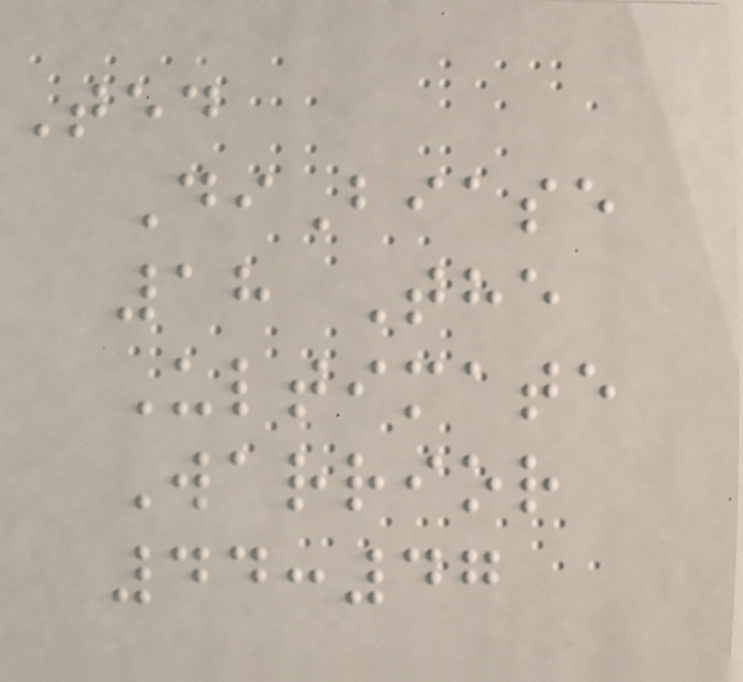Ted
DiBiase
18 The
Ultimate
Warrior
44:47
